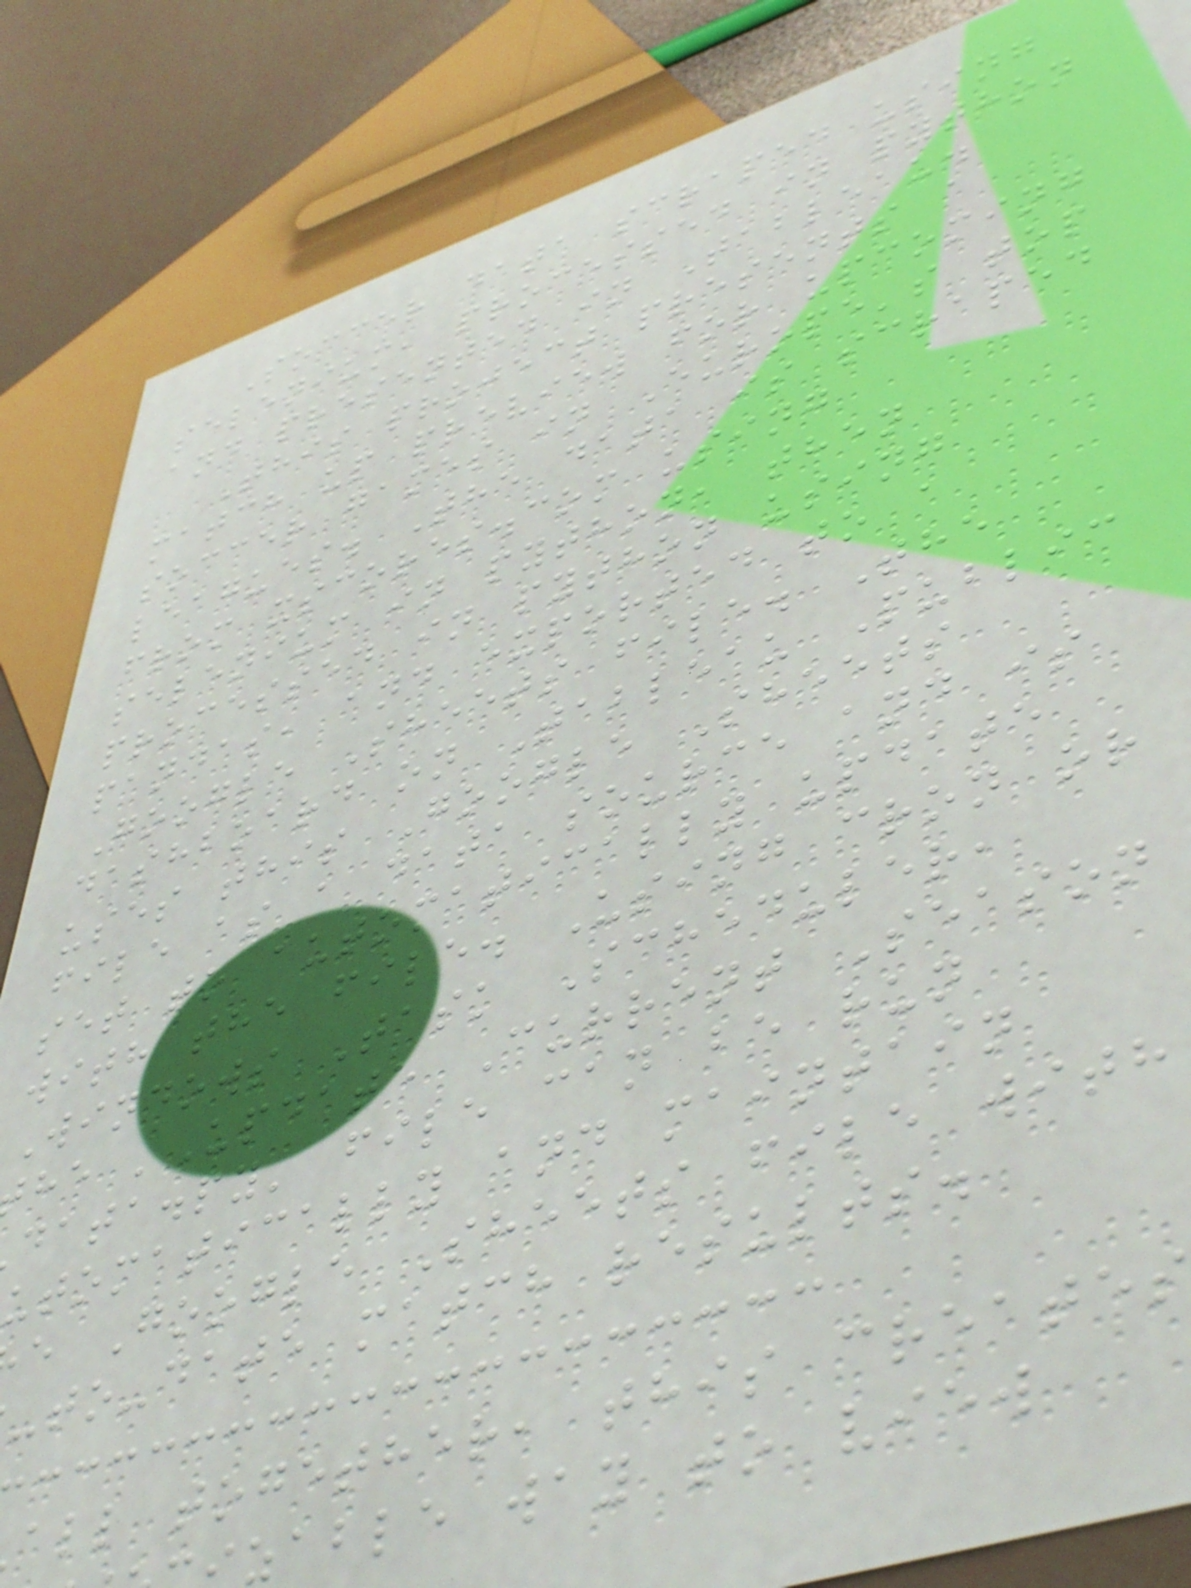Soccer data scraped using
selenium, processed in python
and presented in Tableau.
This project presents a
match up preview for upcoming
soccer games in Europe's top
leagues. The data is scraped
from xscores.com using
selenium in python, then
processed in python using
pandas, and exported to a
Google Sheets file. The
dashboard on Tableau Public
uses this Google Sheets
file as a data source and is
set to automatically update
with the file. Using cron or
Windows Task Scheduler,
he 'Update Current Season
data.py' file can be run
utomatically and maintain
e Google Sheets file with
-to-date match results.
all together, this creates
zable way to view
